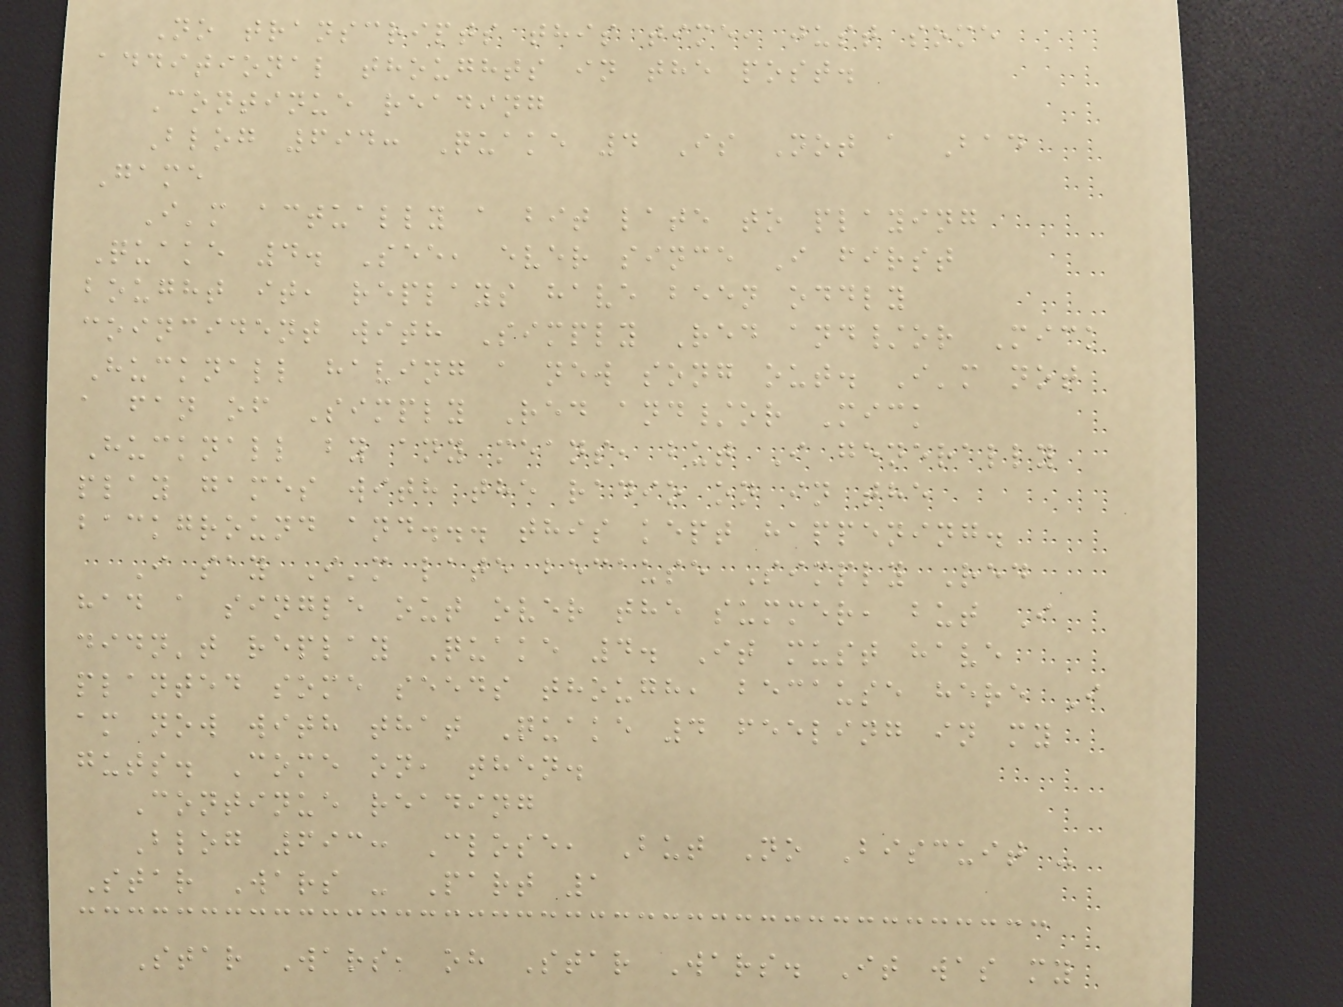No transcripts this time, just some
additional thoughts in the post.
Continue reading
Blog 694: Quake 4 Is Not a Bad
Game
I'm actually a bit late to playing
Quake 4. See, ever since I first
bought it, replays have been oddly
coincident with Simply Red and/or Mick
Hucknall having a new song out. I'm not
a fan of Simply Red and/or Mick
Hucknall by any means, but I generally
play games with the radio on in the
background and... this kept happening.
I say I'm late because Simply Red
had a single out over the summer, but I
didn't replay Quake 4. It must have
planted some seeds though, because here I
am now with that Quake 4 feeling in my
guts. Come on, then.
Continue reading
Blog 693: Close, But No Biscuit -
Star Wars - Part 1
Star Wars, oh Star Wars. It was my
